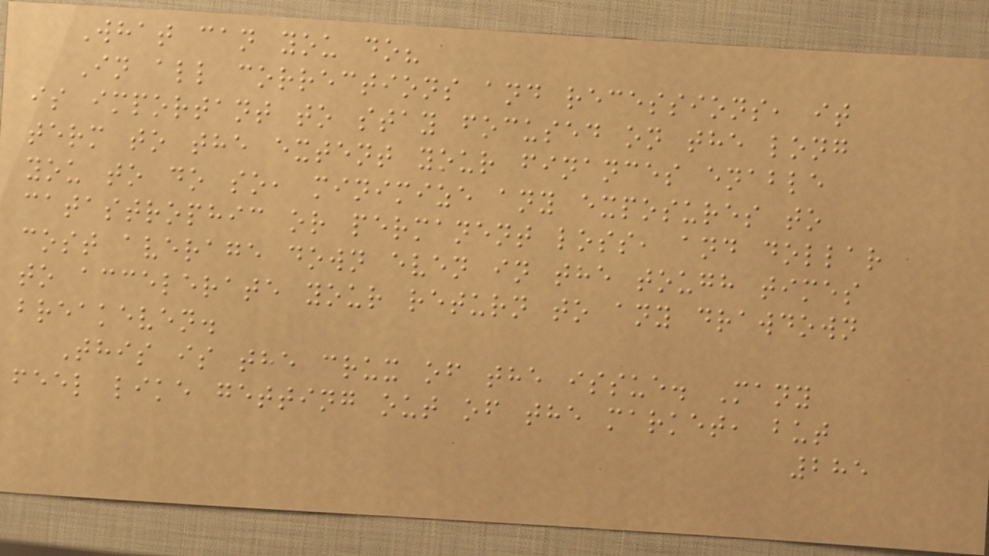What can you do?
In all corrections and recessions, it
is important to stay focused on the long
term to the extent your finances enable
you to do so, minimize any exposures to
catastrophic or permanent loss, and dollar
cost average down even in the tough times
to accelerate your return to any drawdown
breakeven.
This is the crux of the issue. Many
feel like getting out of the market, but
285
